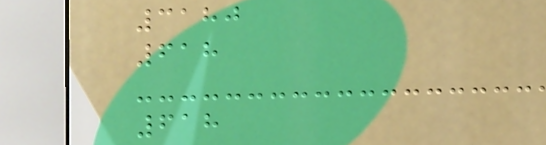3180
618
618
